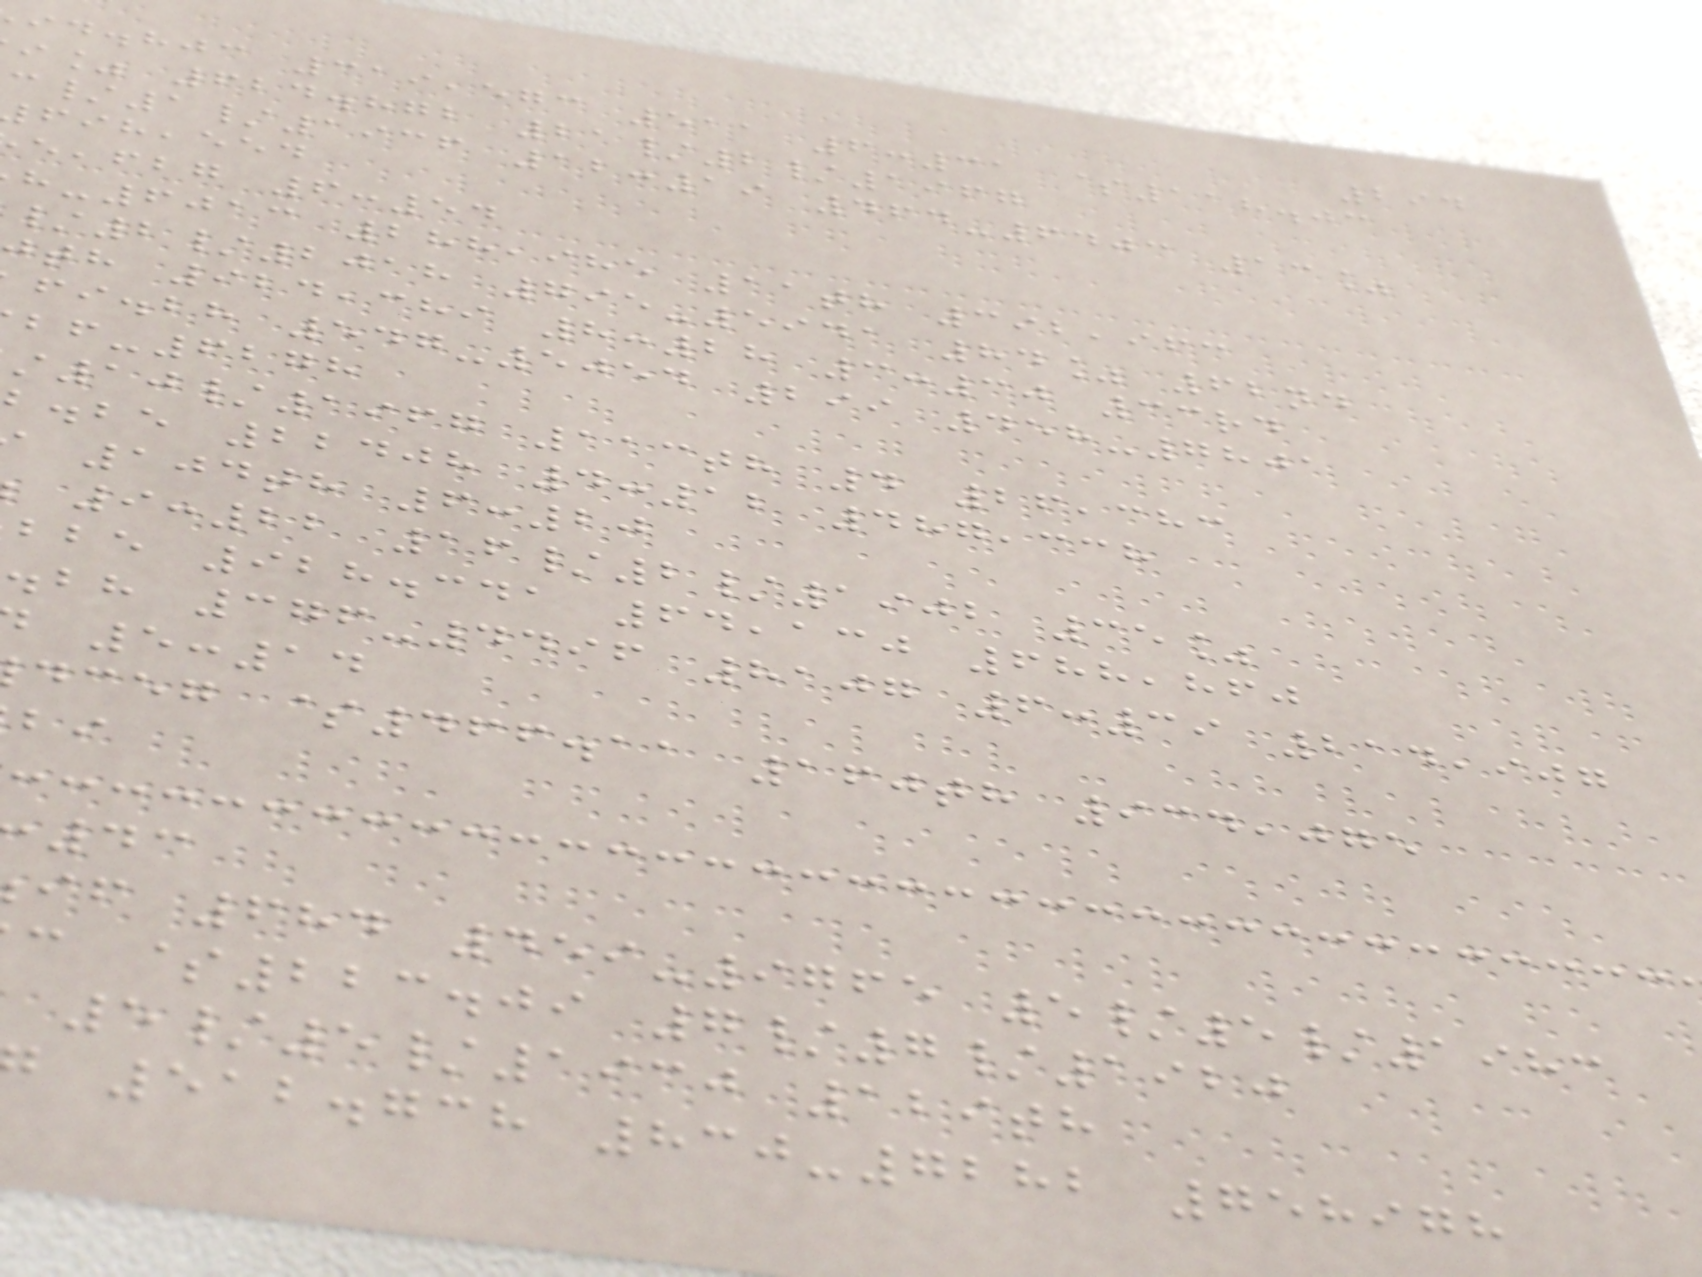294
id.hjc 319,573 511 6:31 $118.03
i% 624.872 21/2/1967
/1/1936 12:19 464-6403 13%
,eed
,fbg 6:54
-6013 288,985 11th 392,963
/2/2018 795-5941 84% 62nd
th 924,389 8:28 3:30 33rd
fi.bh 547-5054 299 458-7801
-6278
10/1967 113th 4 26,383
b.be 22408 4:12 487,338
104th 6:20
9:22 16/2/1902 35%
bbe 928.341 64,130 688,860
.bh 376-4496 8107 6:39 214,907
5:14
dceg $466.11 160th 934,075
if 684 459-9765 5/5/1983
c $223.09 7/7/1920
5/5/1930 129th
512.738 830-7282 758978
